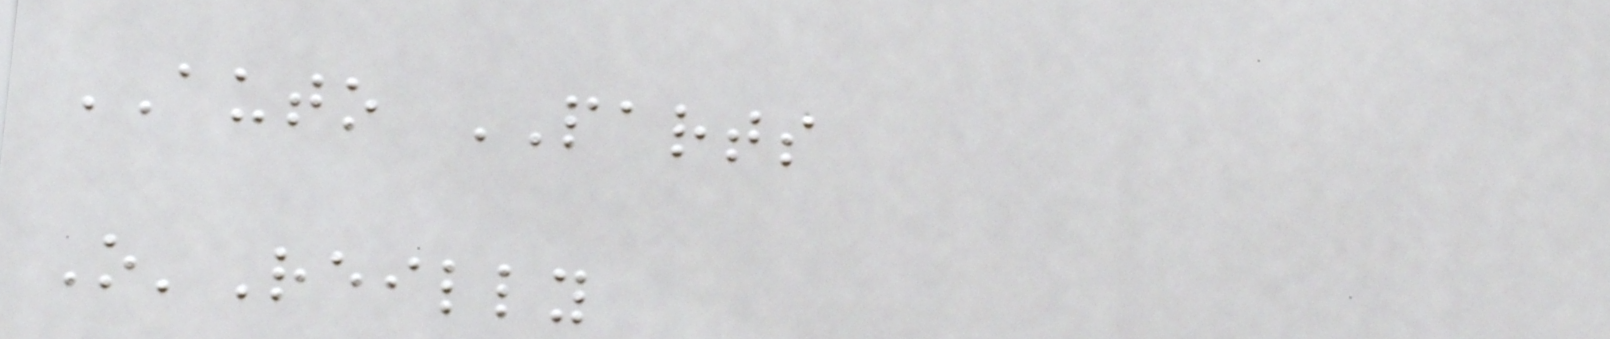AUTO PARTS
O'Reilly
